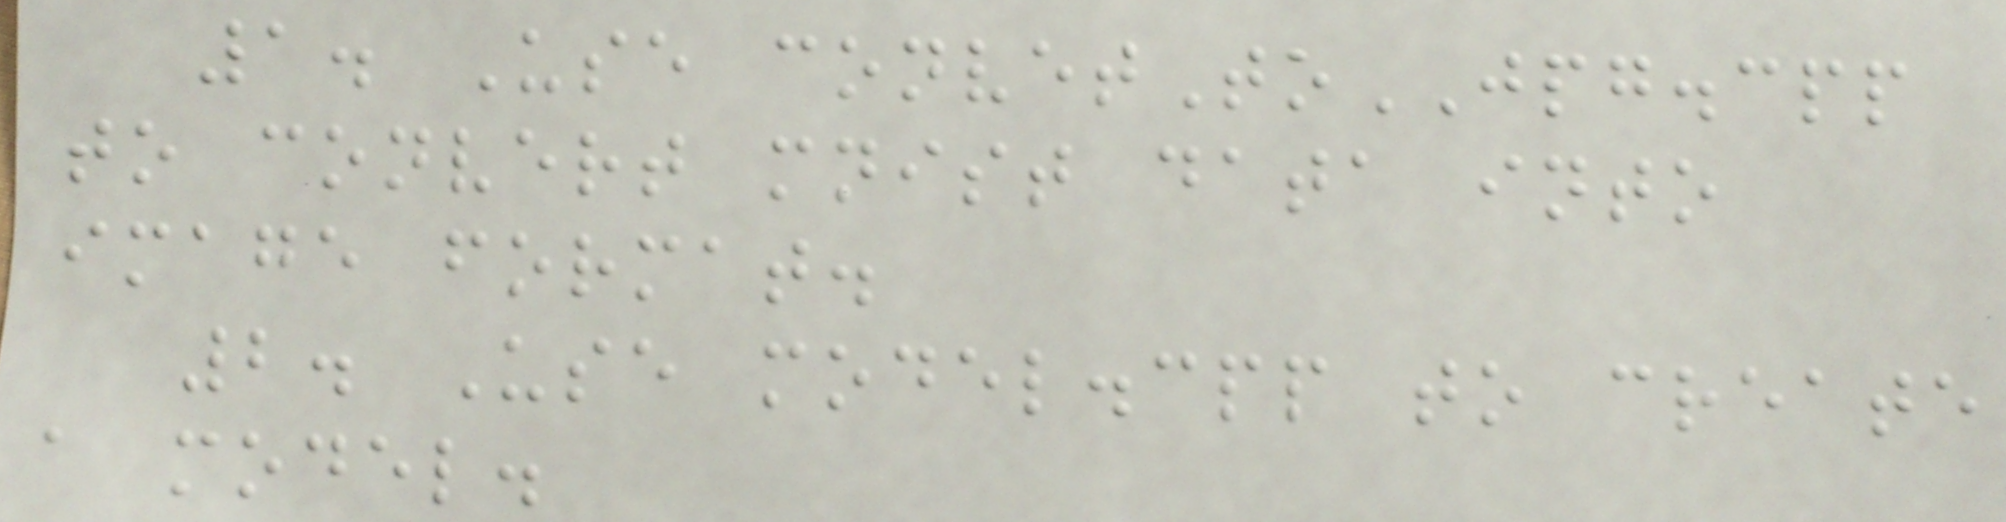1. Use convetToJPG.cpp
to convert mnist data into
image format.
2. Use model.cpp to create
a model.
